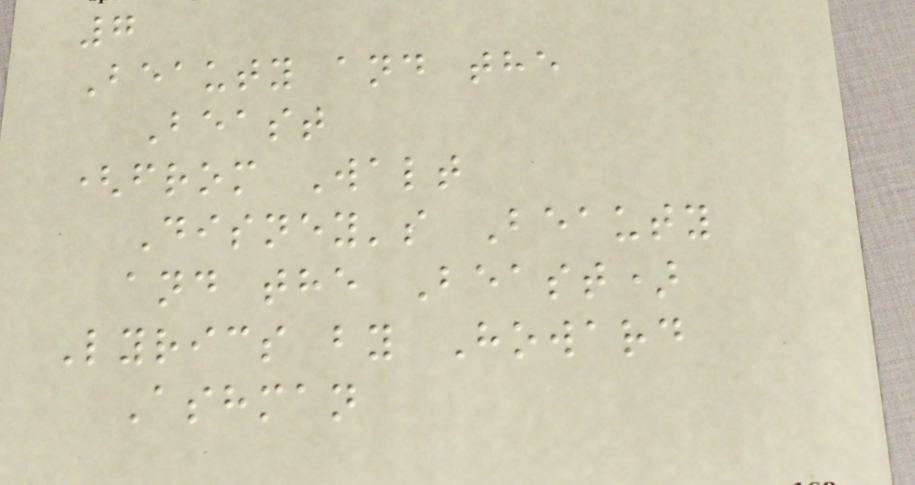7
Beauty and the
Beast
(from Walt
Disney's Beauty
and the Beast)
Lyrics by Howard
Ashman
